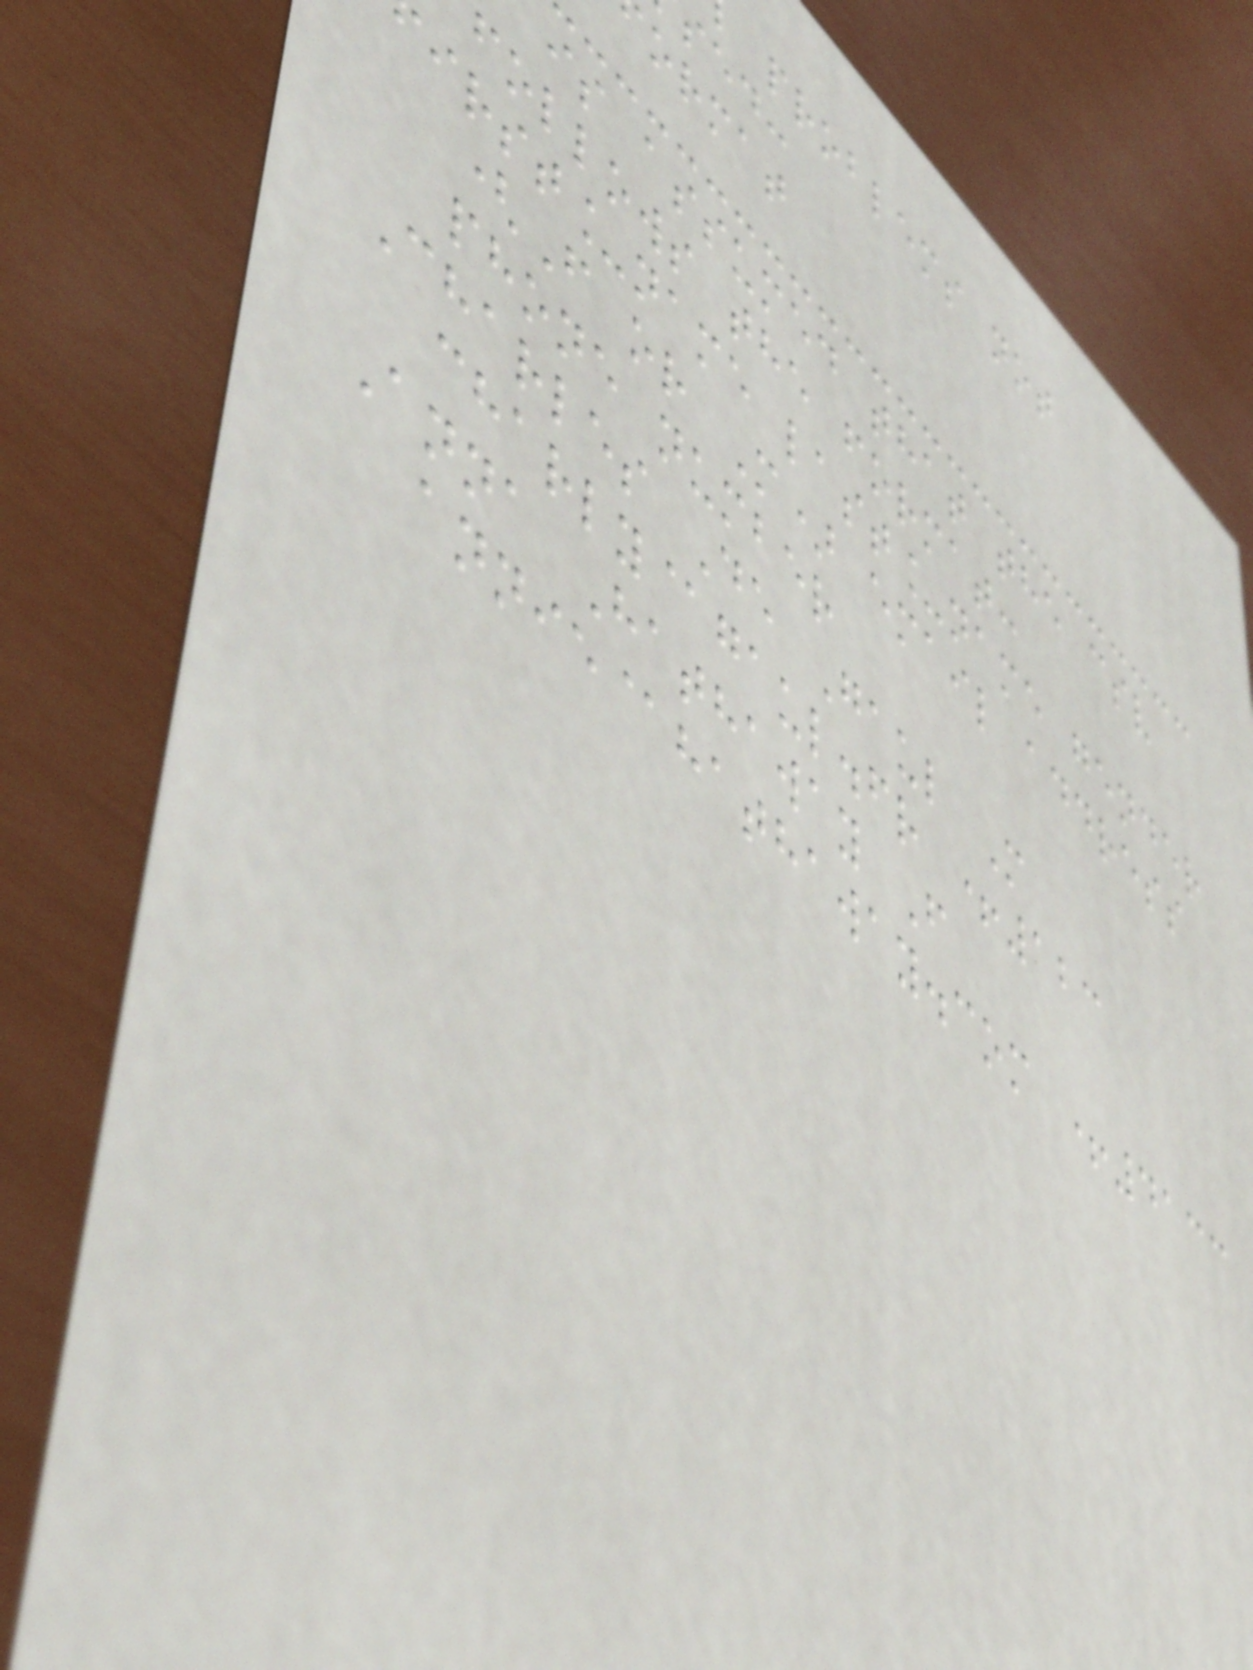problems not
sed:
ormat
is assumed that the csv
follows the format:
irst_name last_name gender
(F or M) email address
phone number
Charles De Gaul M
charly@gaul.fr +123
Anna Hathaway F
annie@hathaway.com +4133
